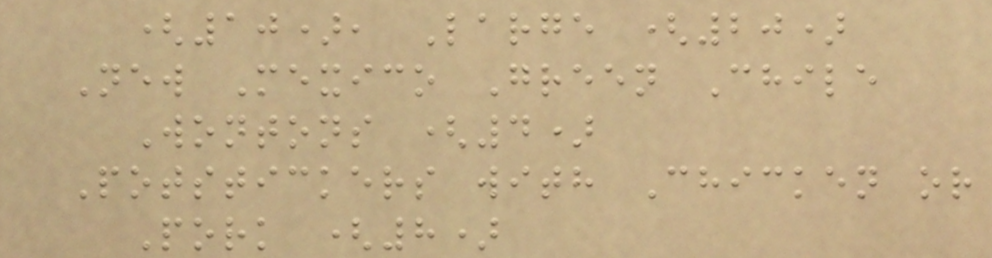(10), Large (20)
New Mexico Green Chile
Wontons (4)
Potstickers with Chicken or
Pork (8)
